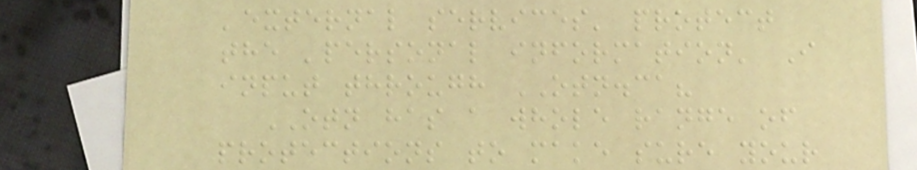'external services' protect
the 'personal information' I
input through OTN.ca?
OTN has a whole range of
protections to make sure your
